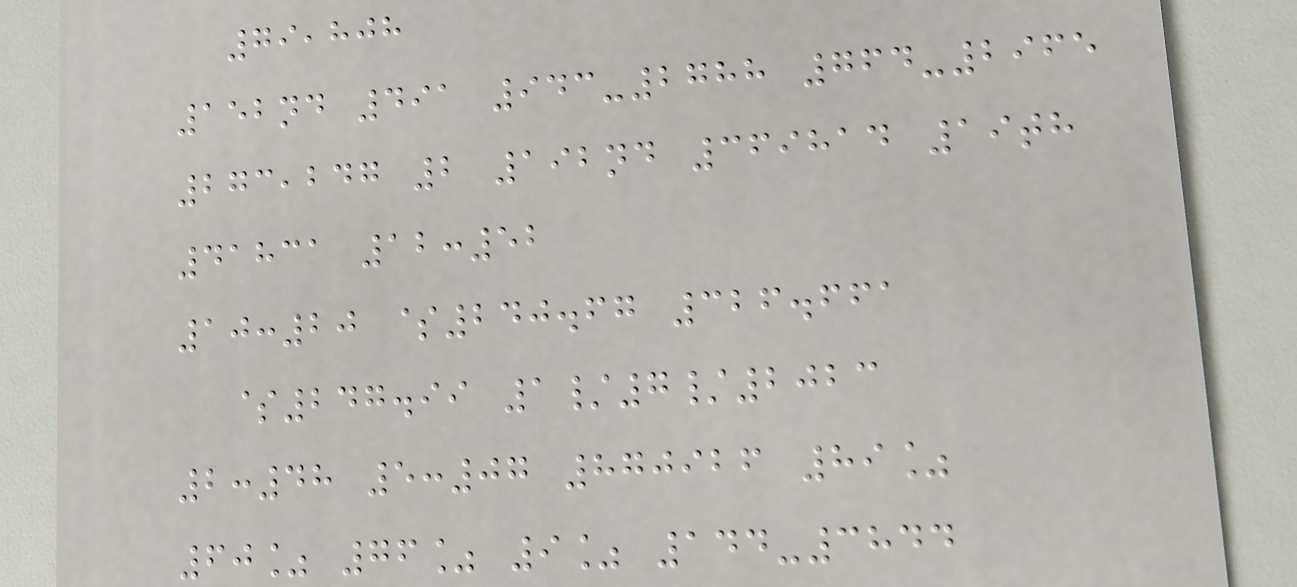79,808
152nd 491 943-2788 764-2965
273,247 2 192nd 369814 19th
41831 12:52
10:20 $240.67 326.661
$247.99 1/7/2023
2:48 5:07 870926 89%
60% 76% 9% 144-3844
